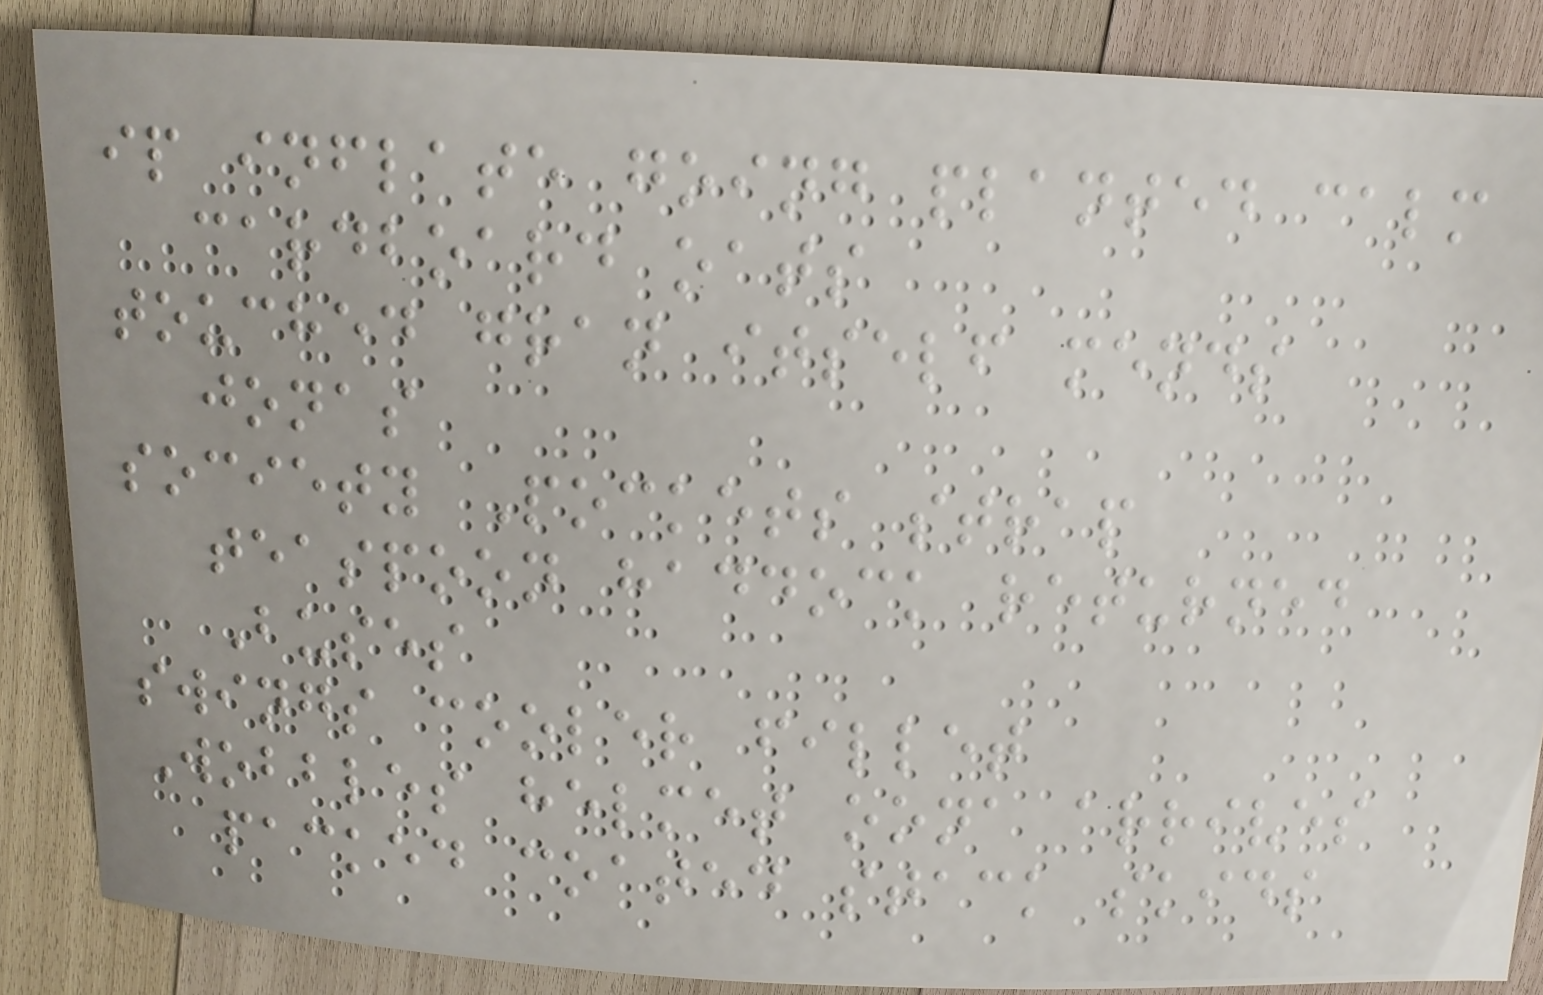ip inflate going planted calm
cardboard oats
touched gran itself mends
jonas
society Pockets strap
teaspoon haddock returned
Buses
swings cooler fillet
Wobbles helmet oona arrives
packed coated stack skids
